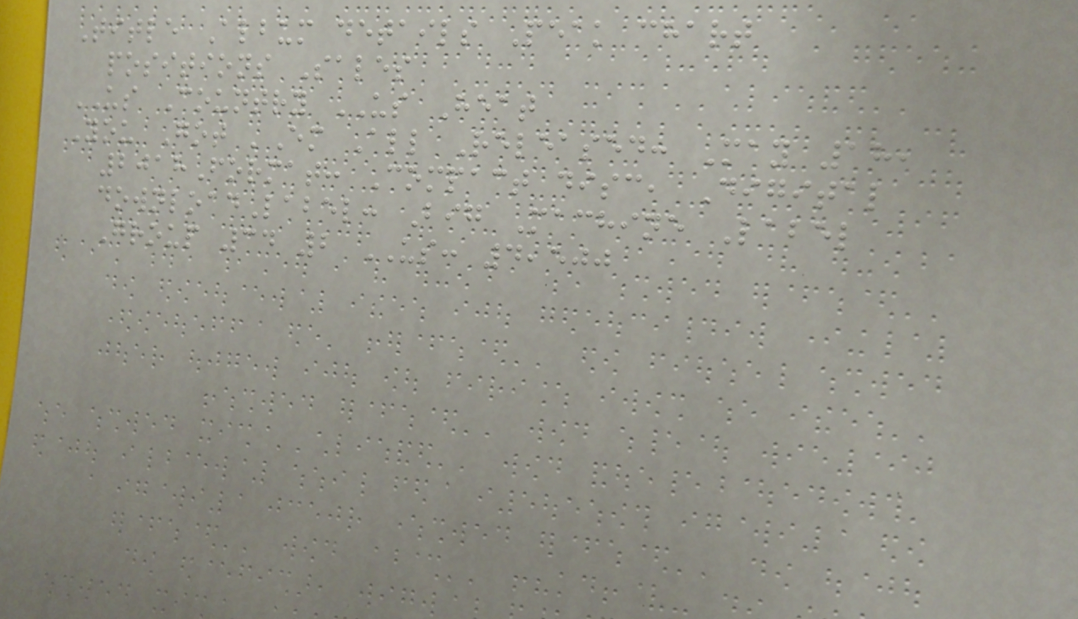Title Album details Peak chart
positions Sales
US Country US Heat
You Got 'Em All Released: May 18,
2018Format: Compact disc, Digital
downloadLabel: Big Machine Label
Group 34 2 US: 4,500
